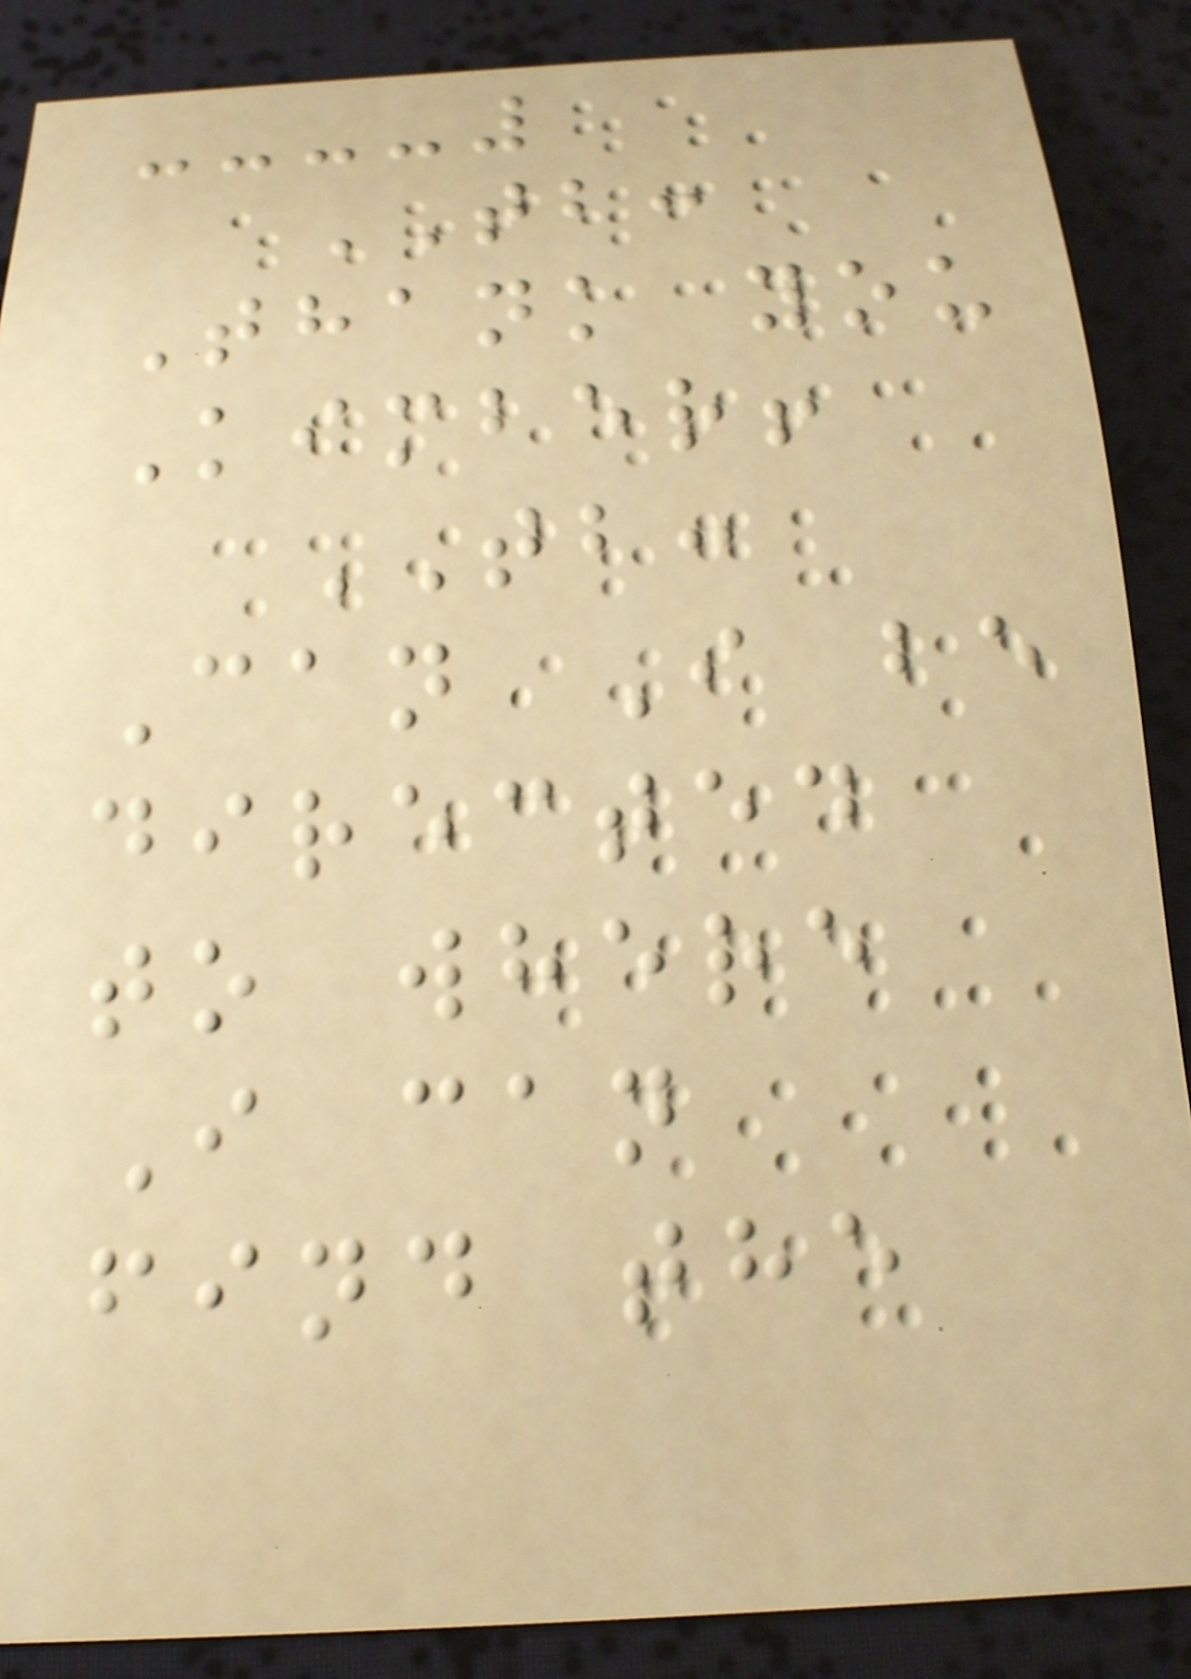TB:
Thank you
Kimber!
TB:
Can I be
directed
to where
I can
find the
